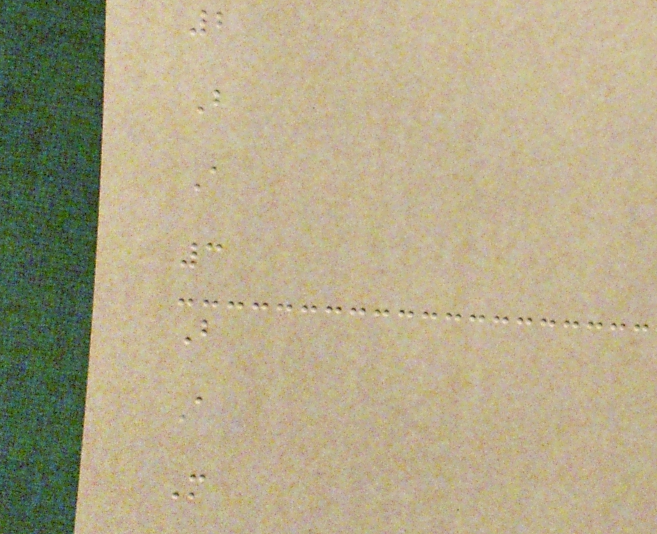2
B
A
3
B
A
M
